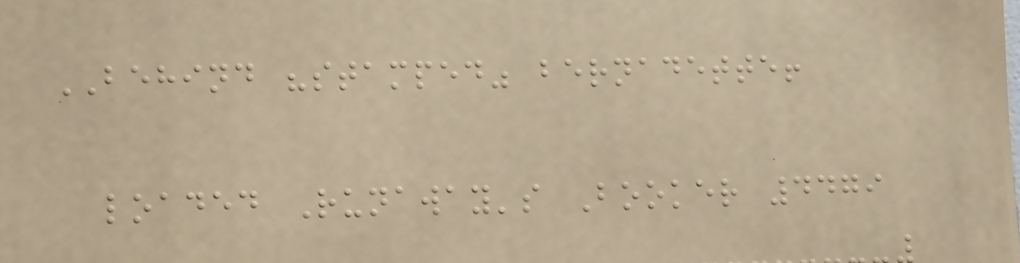BEHIND "stamped" bernadette!
loaded Runaway's Booker 4479
